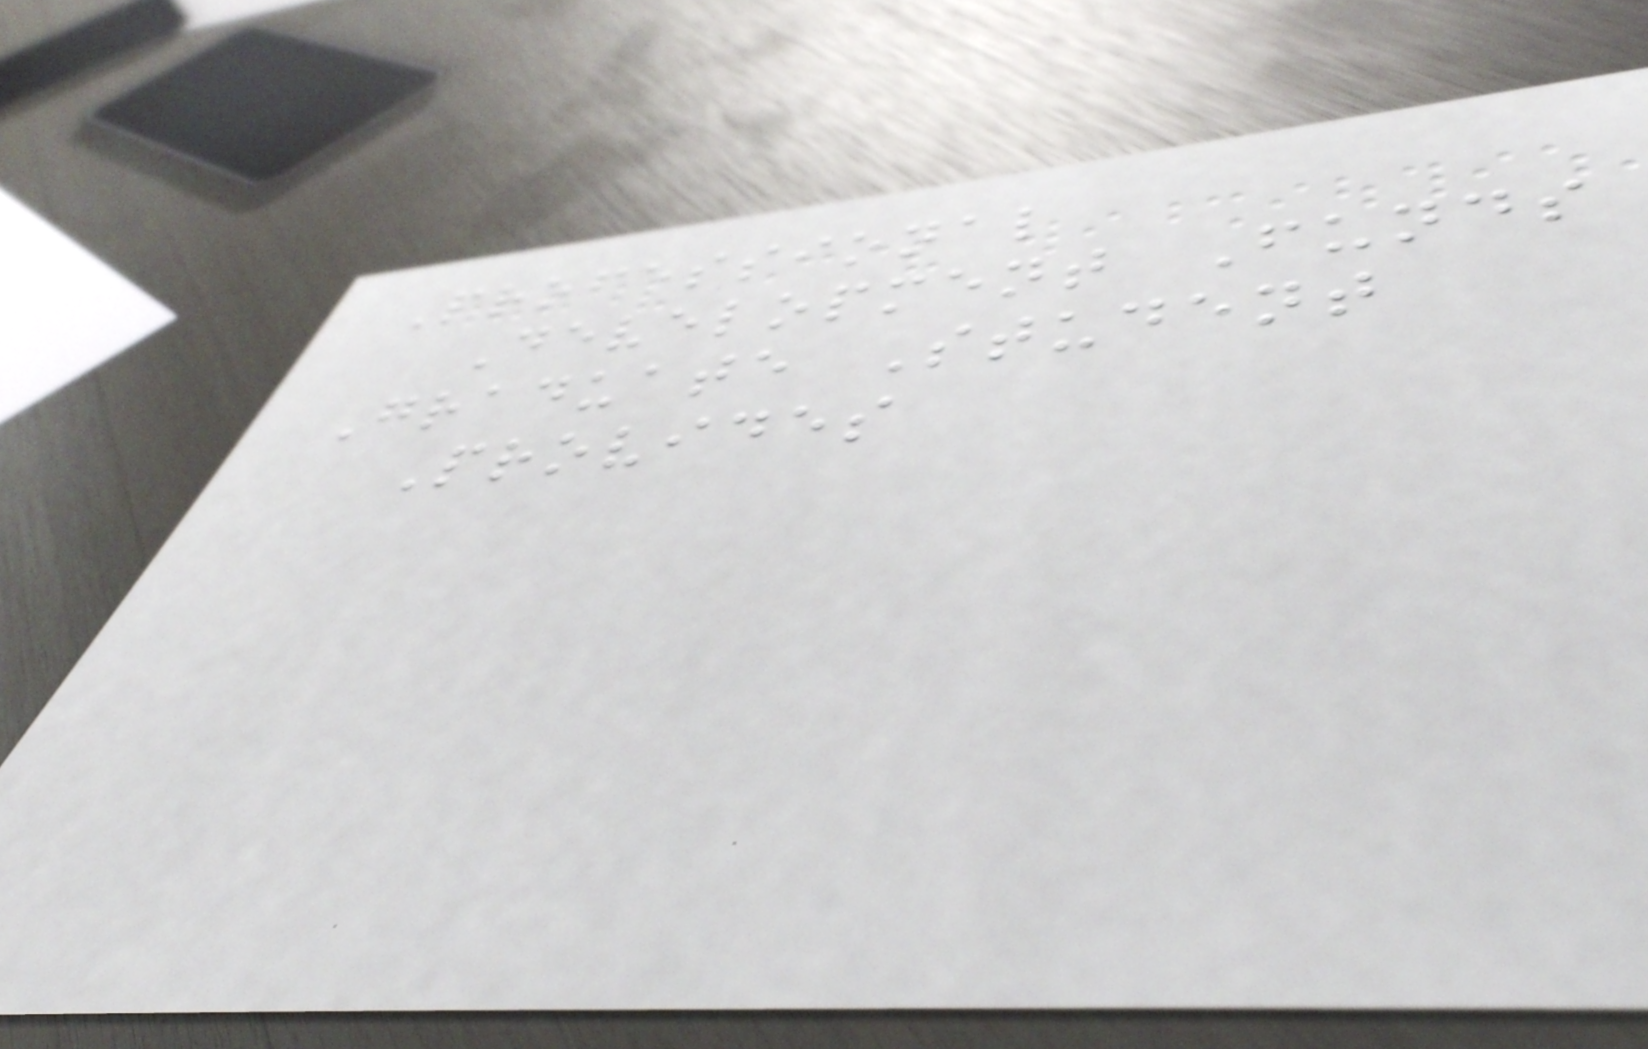Professional
Development Funds
Graduate Student
Provides
